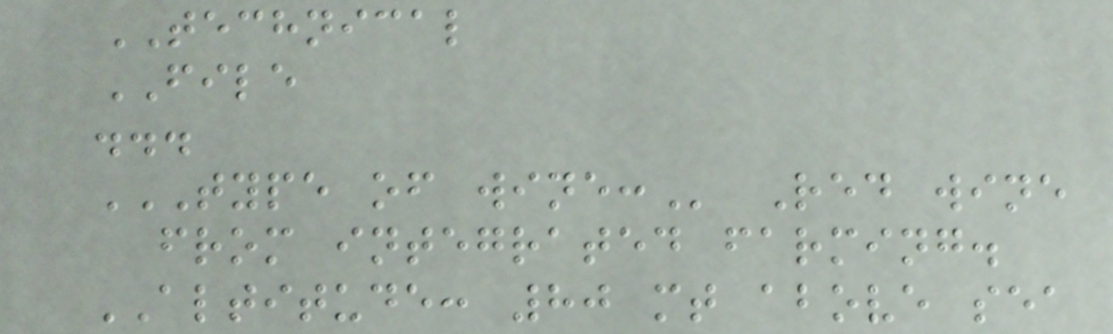TECHNICAL
FILE
...
TYPE OF WINE: Red wine
from integrated farming.
ALTITUDE: 80 mt above sea
